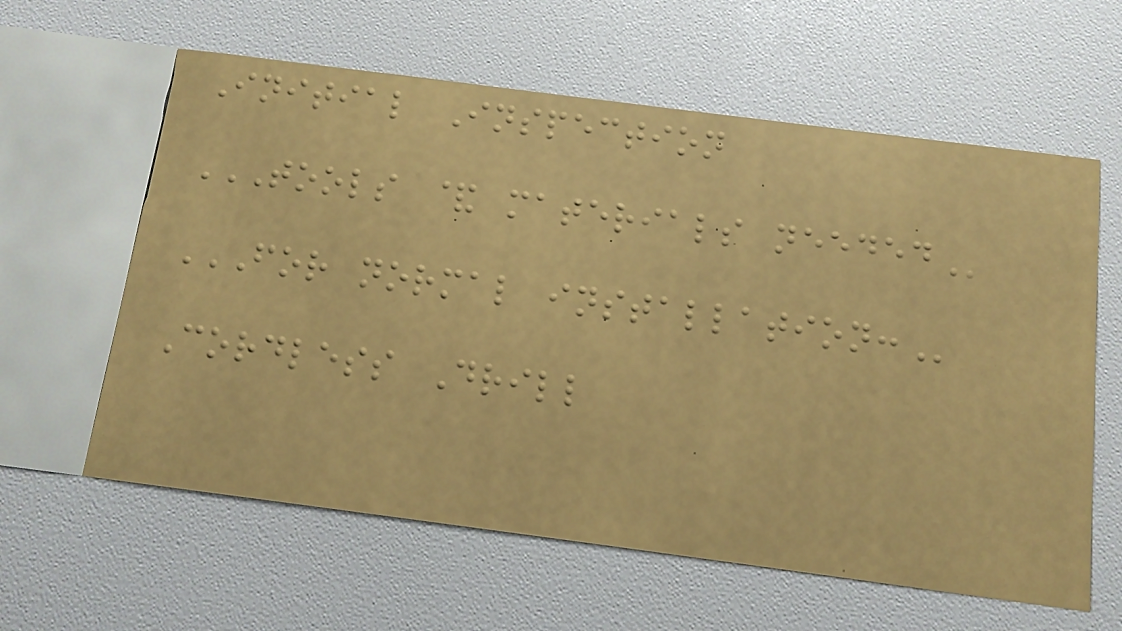Initial Inspection
TOOLS & MATERIALS NEEDED
FOR NORMAL INSTALLATION:
Cordless Drill
